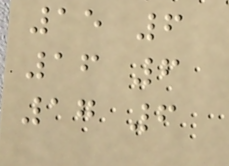15 6
16 6
17 6
